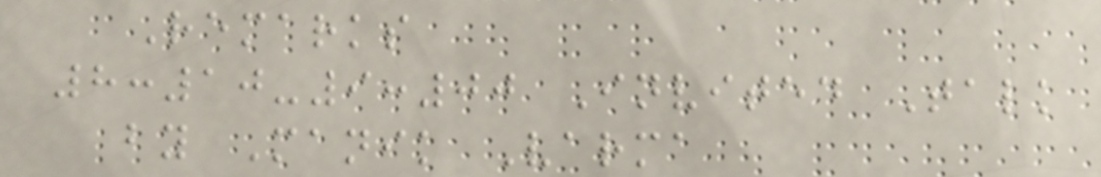Remarks
8:10-9:00 Invited Talk
by Manik Varma
